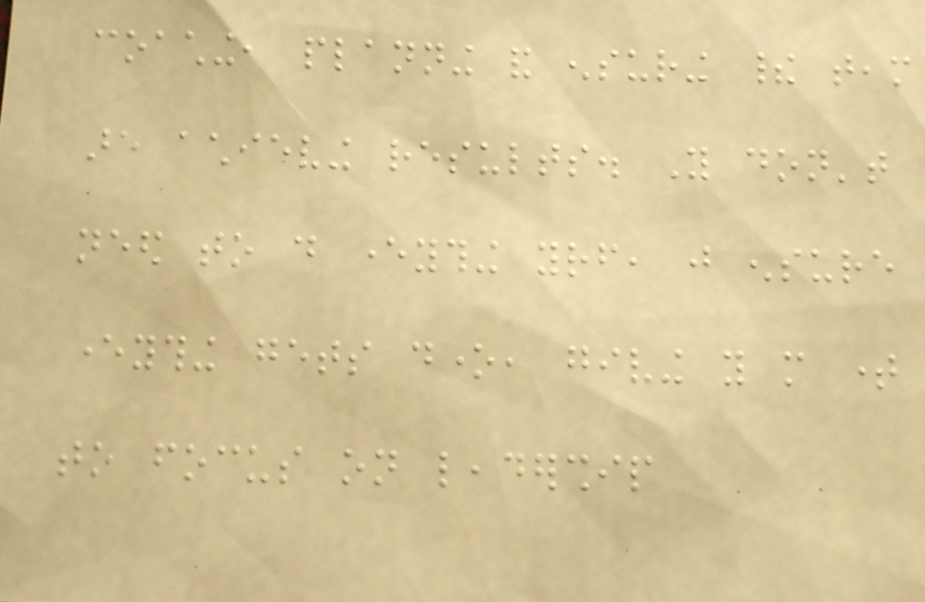coaching, planning and ensuring their team
are achieving results. You don't
need to do everything yourself, just ensure
everything gets done, giving you more time
to focus on leadership
